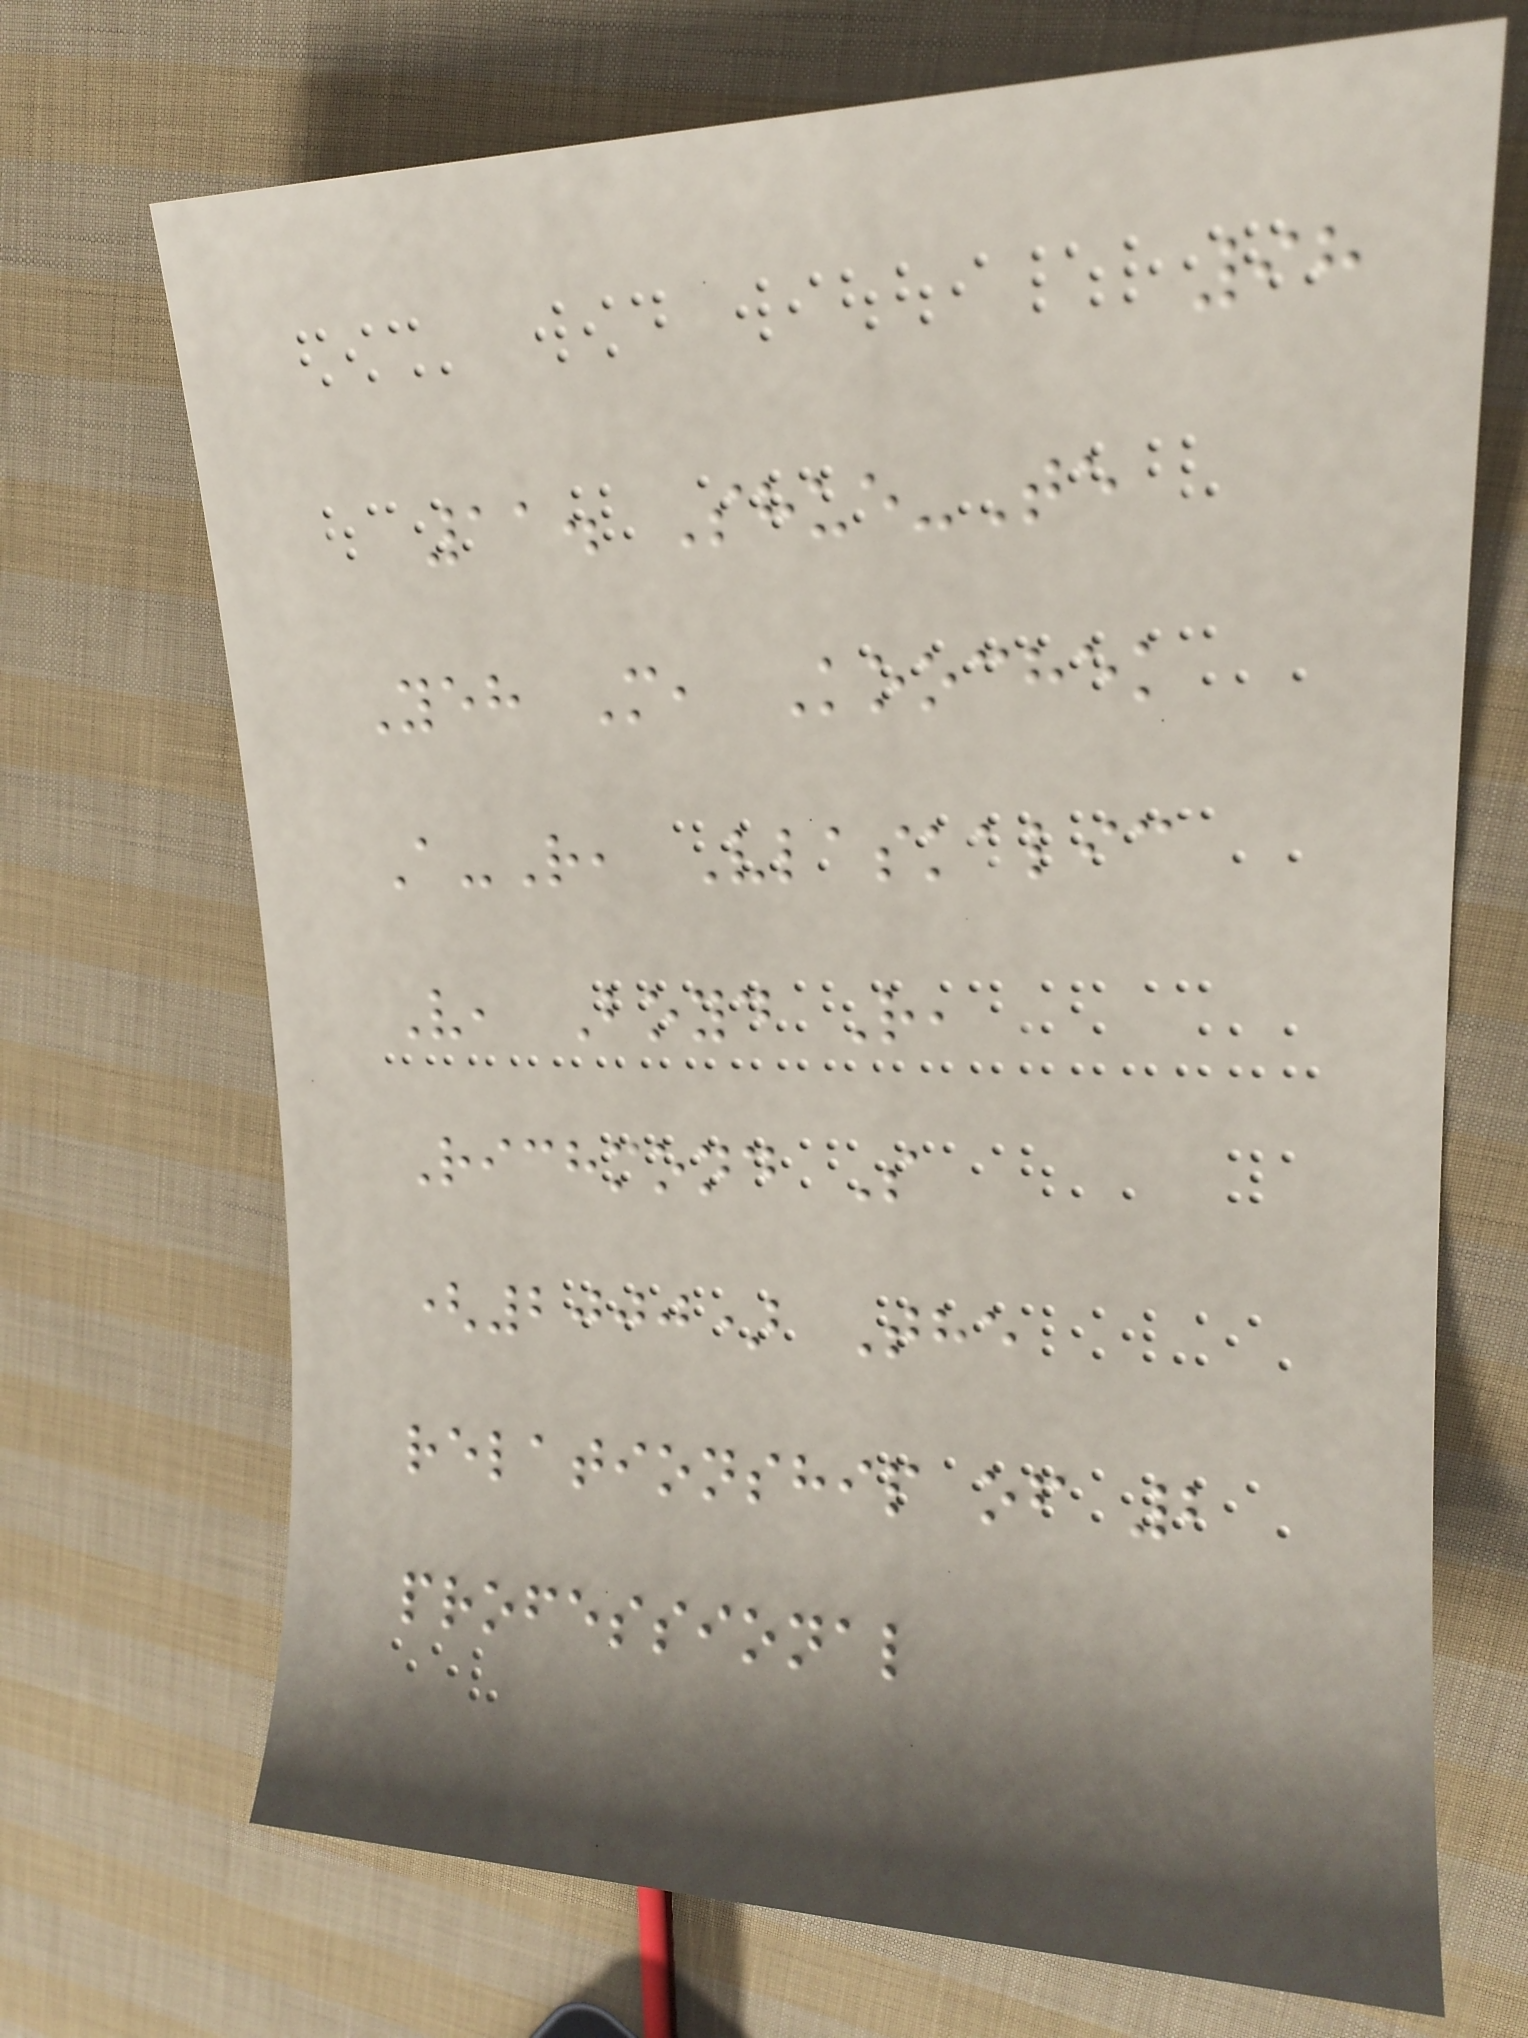98
11. Shue-Te
Yeh M, Koochek
A-R, Vlaskalic
V, Boyd R,
Richmond S
(2000) The
relationship of 2
professional
